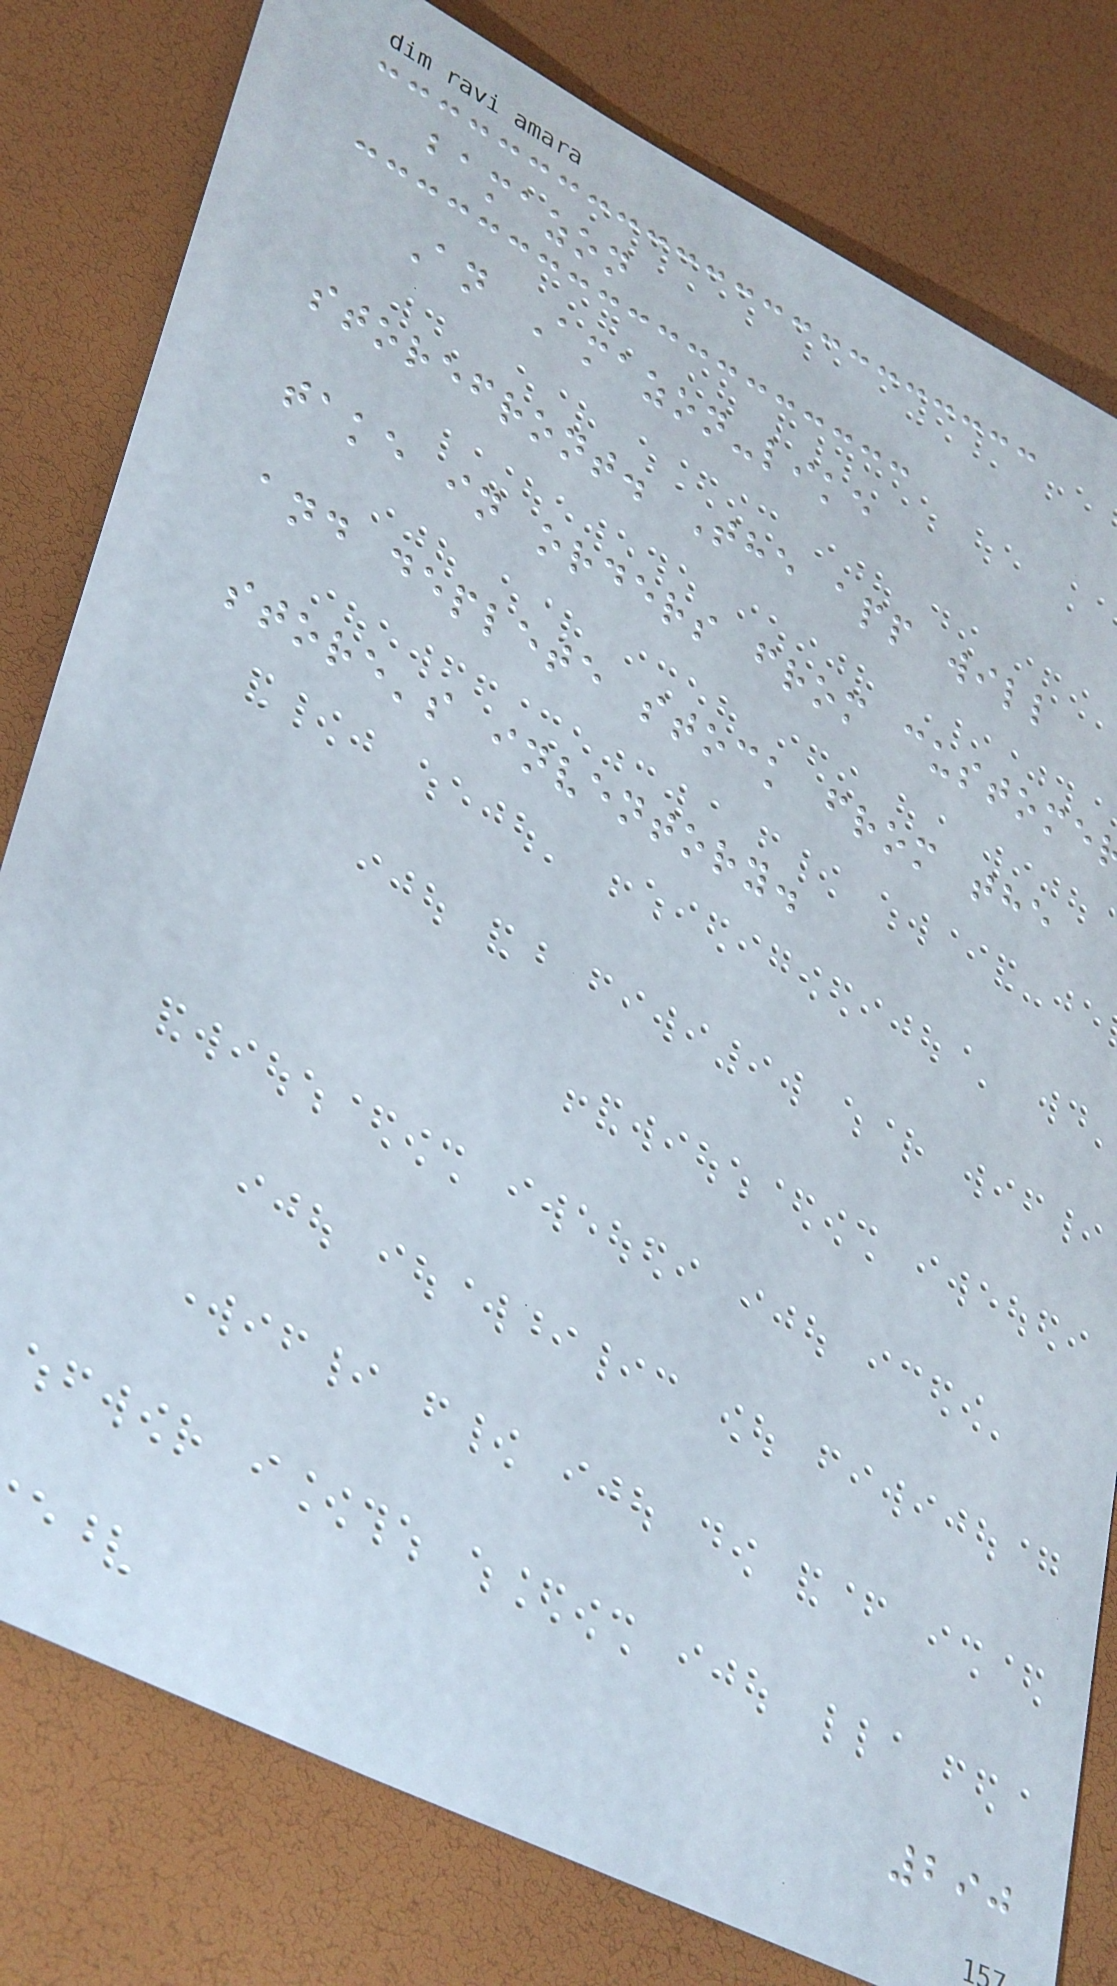bamazon
An Amazon-like
storefront. The app will
take in orders from custome
and deplete stock from the
store's inventory.
290
